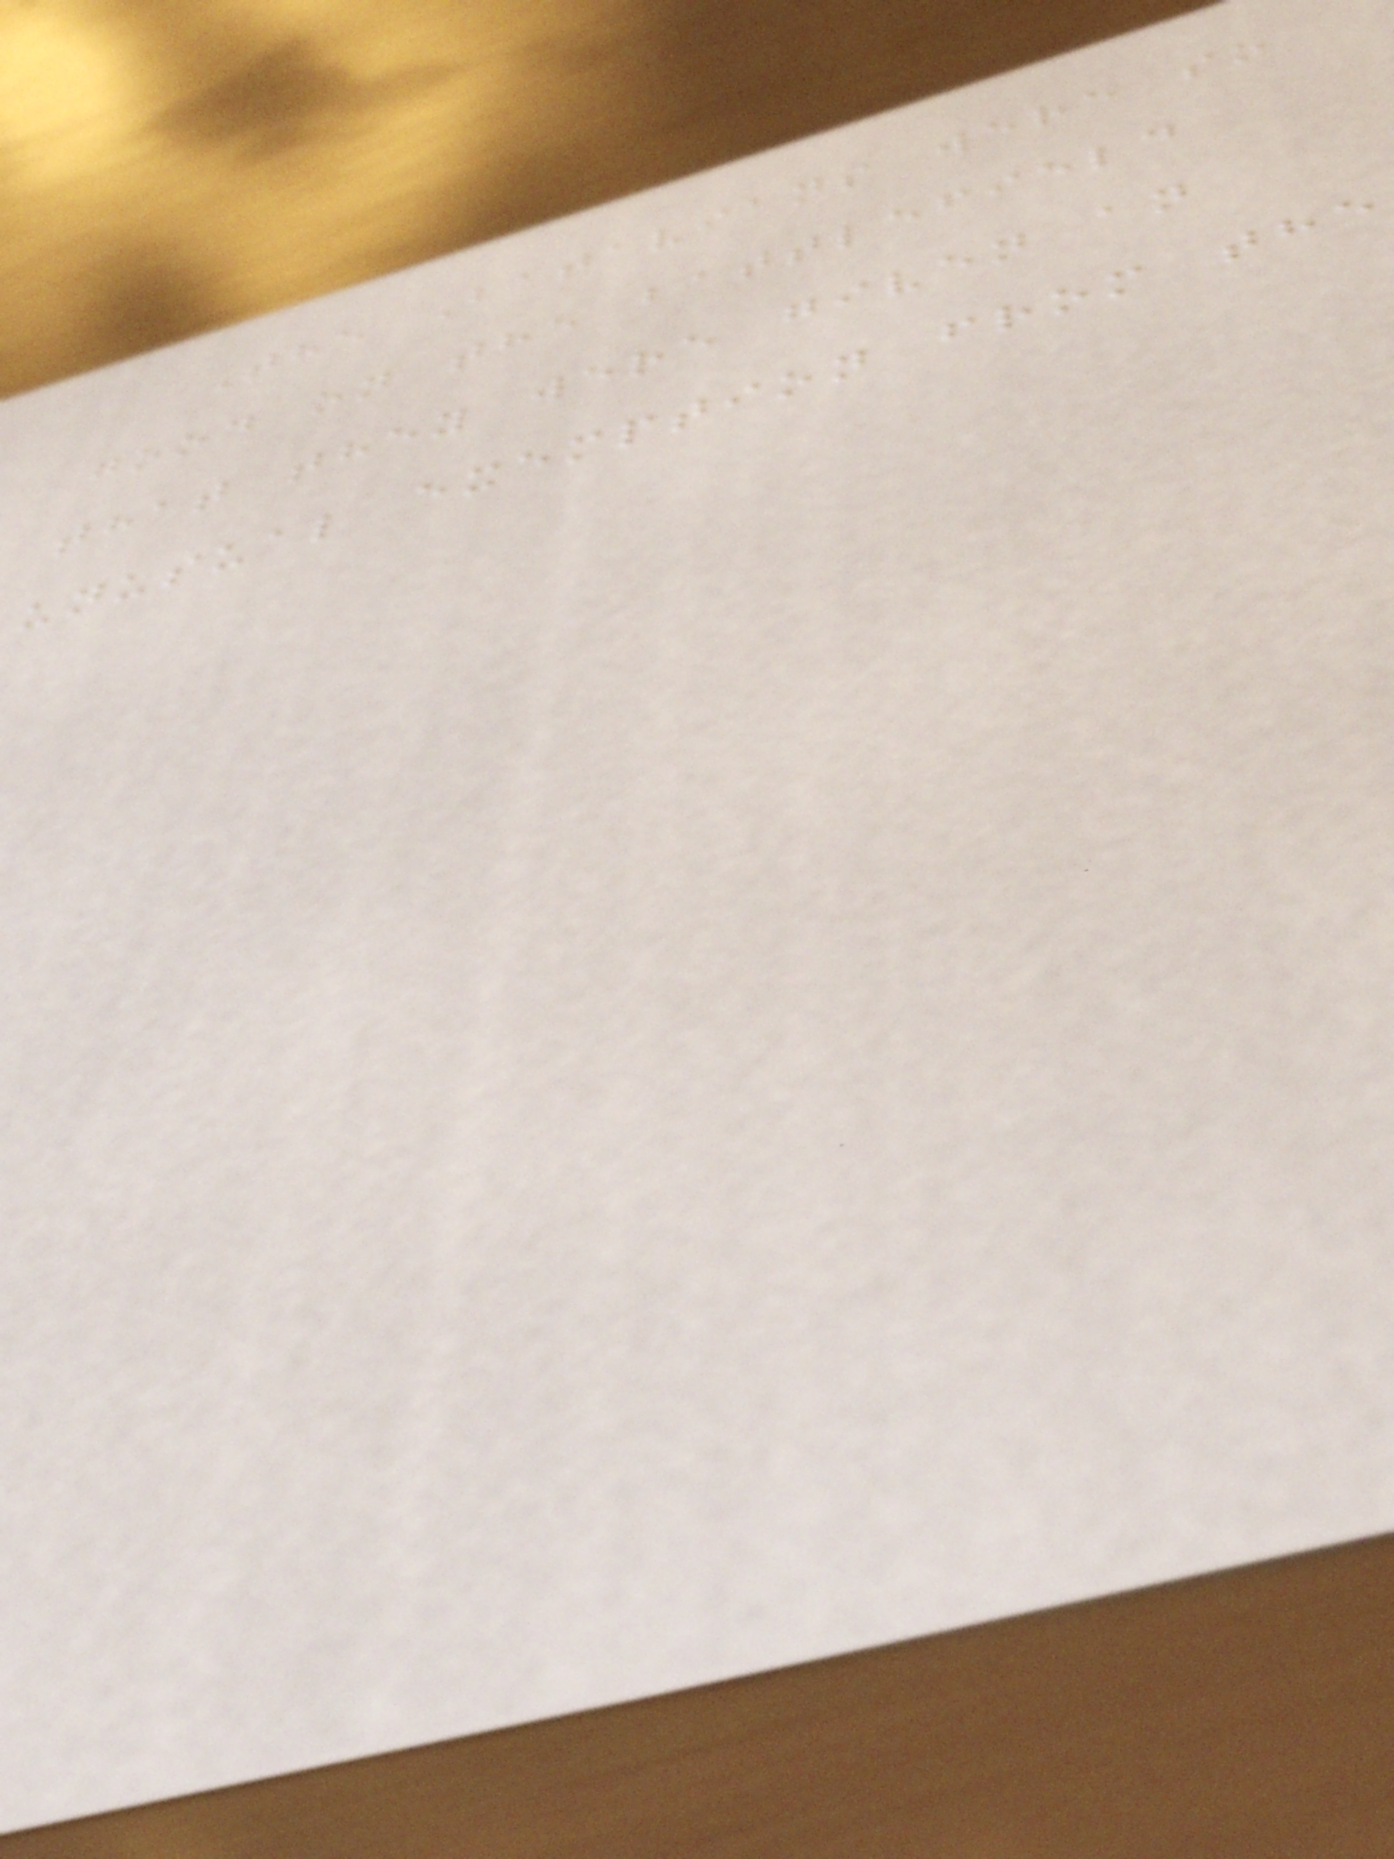The Batavians were so
good on the battlefield
that they were given an
unusual exemption from the
